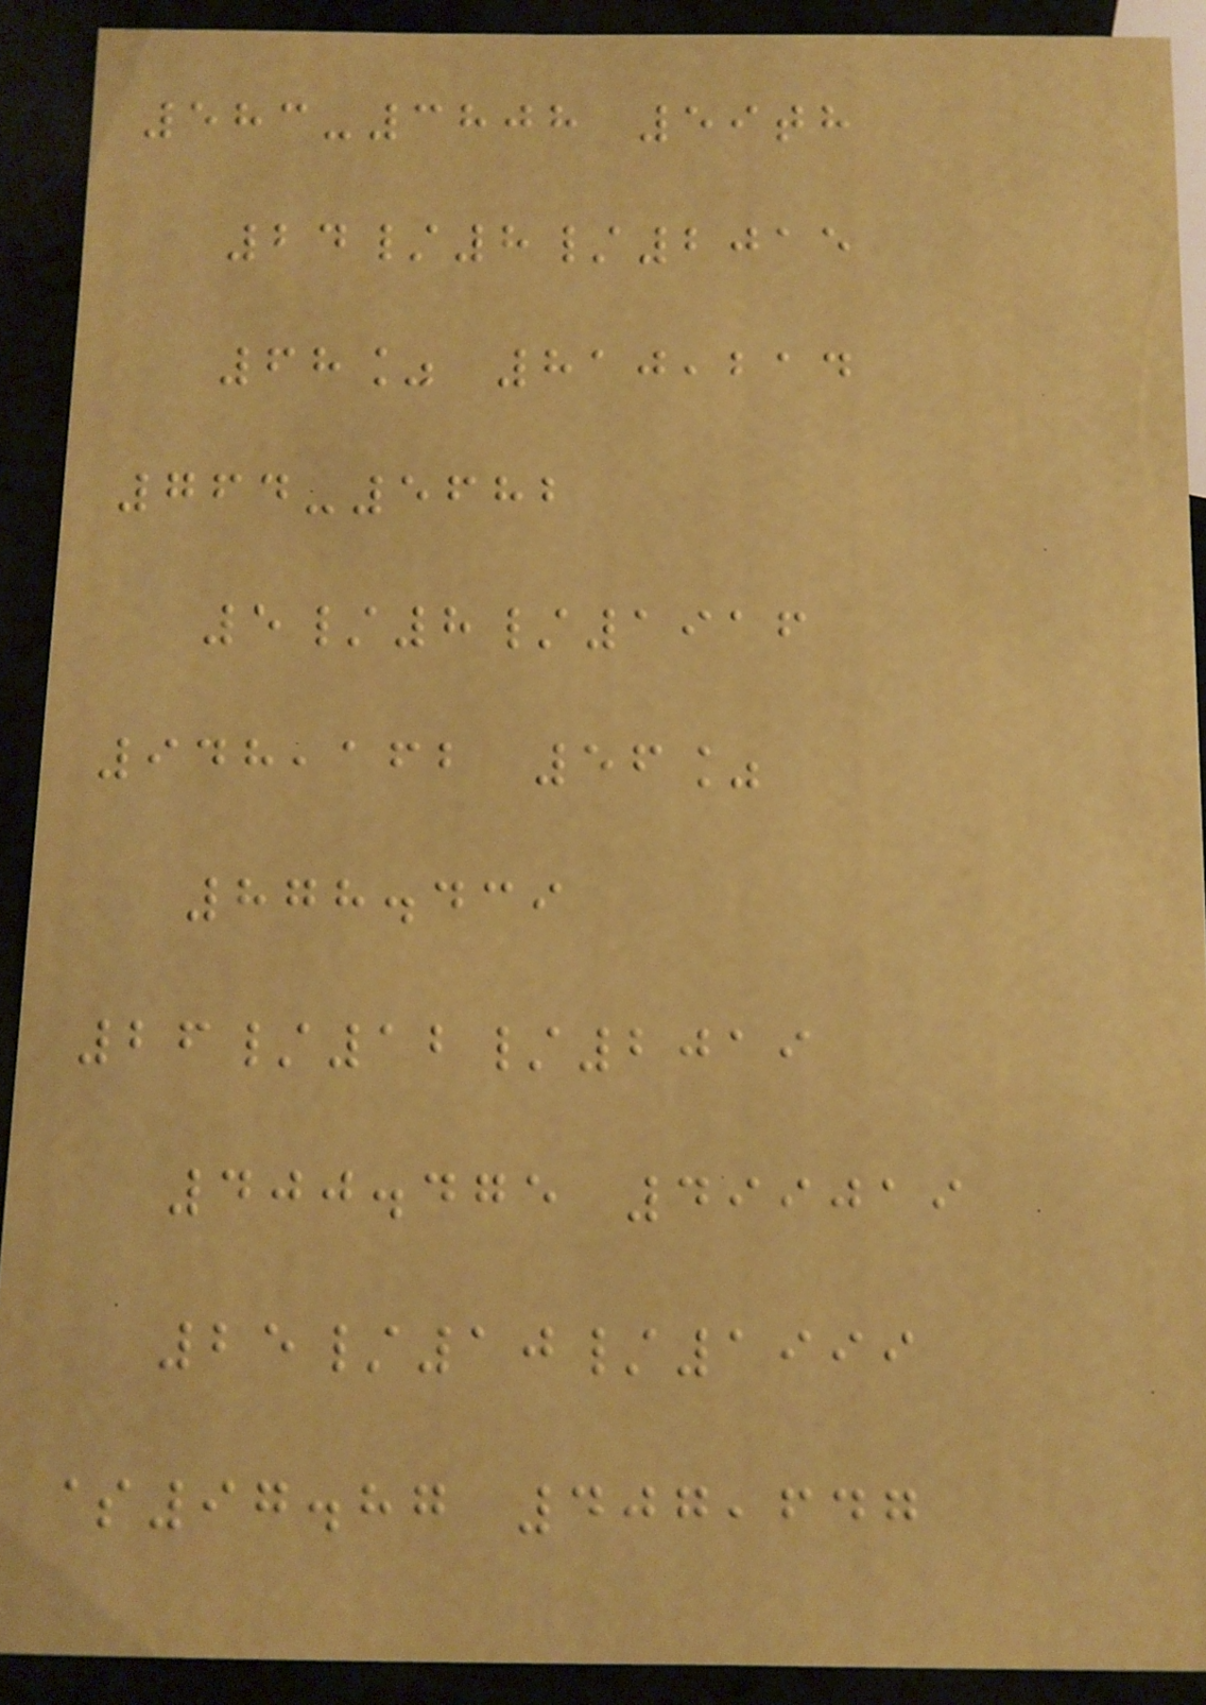583-3808 59th
24/8/2015
68% 810,214
764-5682
5/8/1916
948,162 56%
878.439
26/12/2019
400.475 499019
25/10/1999
$97.87 407,647
